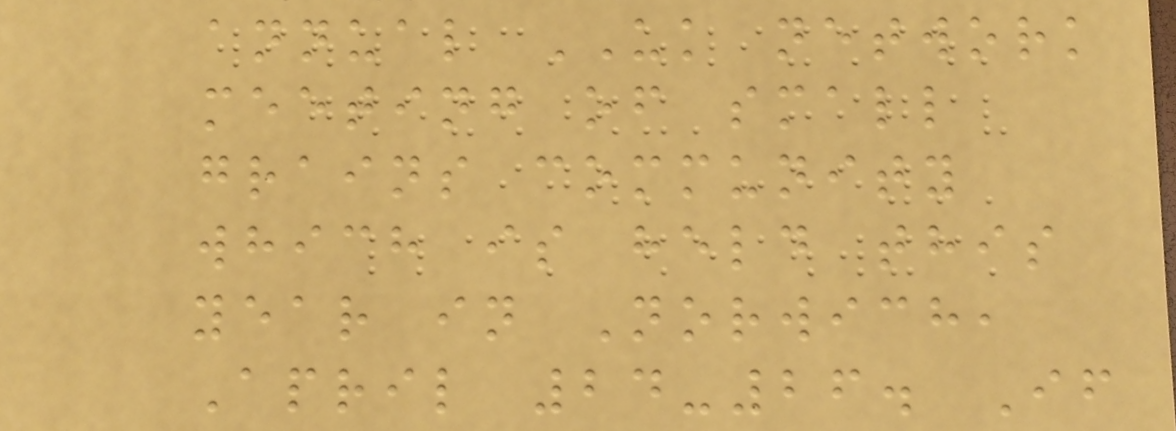annual UK network
meeting of small
grains community
which is held this
year in Norwich,
April 24-26. If
